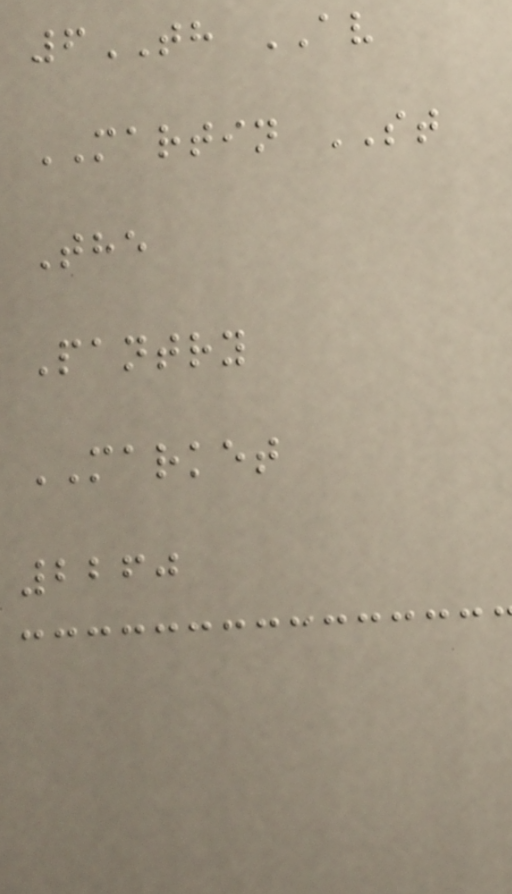6TH AV
MARTIN ST
The
Pantry
MARKET
2260
